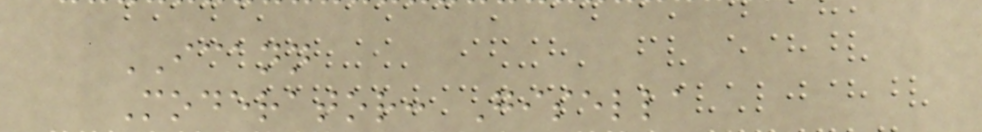ICANN
Moderator: Gisella
